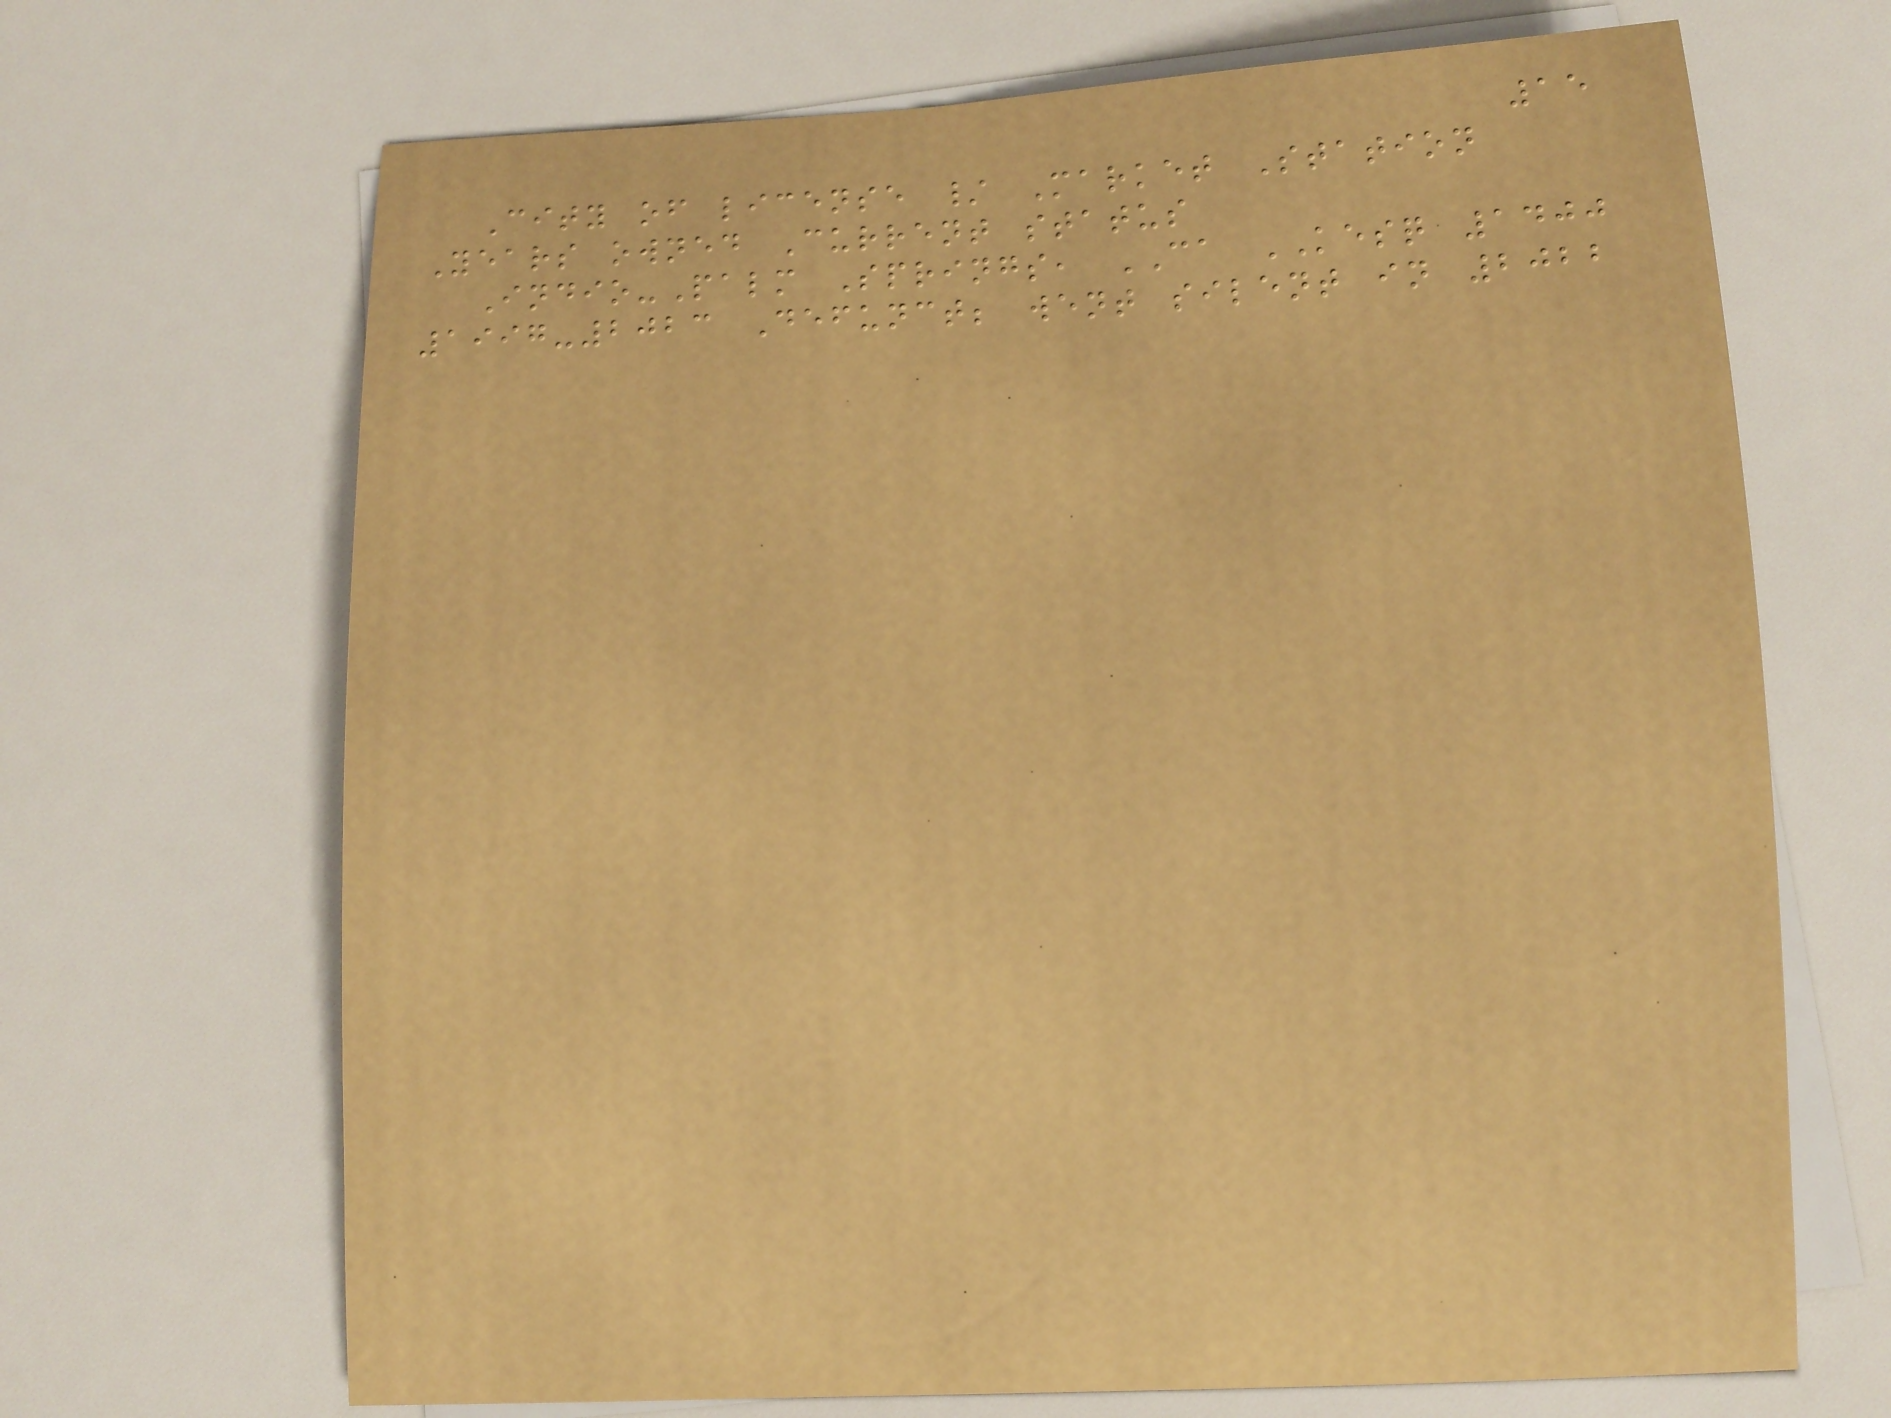15
City of license / Market Station
Years owned Current status
Indio-Palm Springs, CA KESQ 1400
1997-2023 Defunct; went silent in 2022
